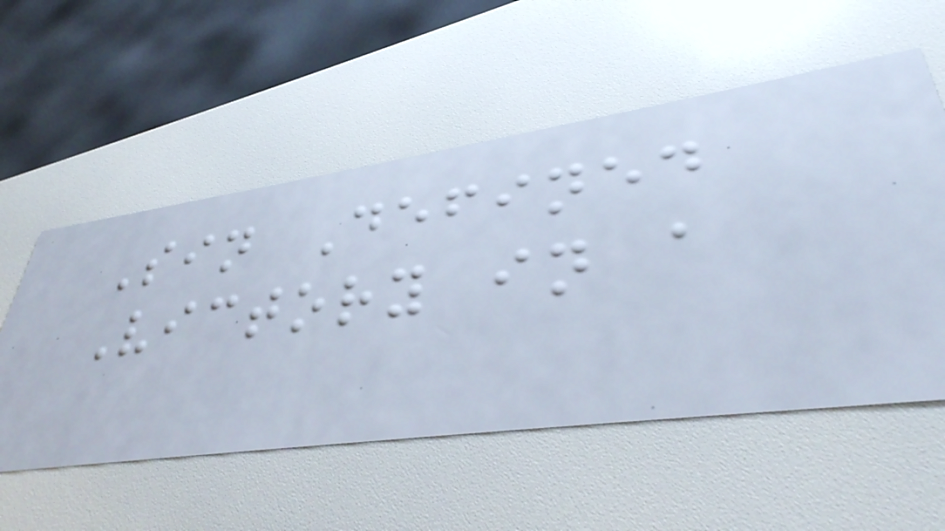Sin Defined
Victory in a
